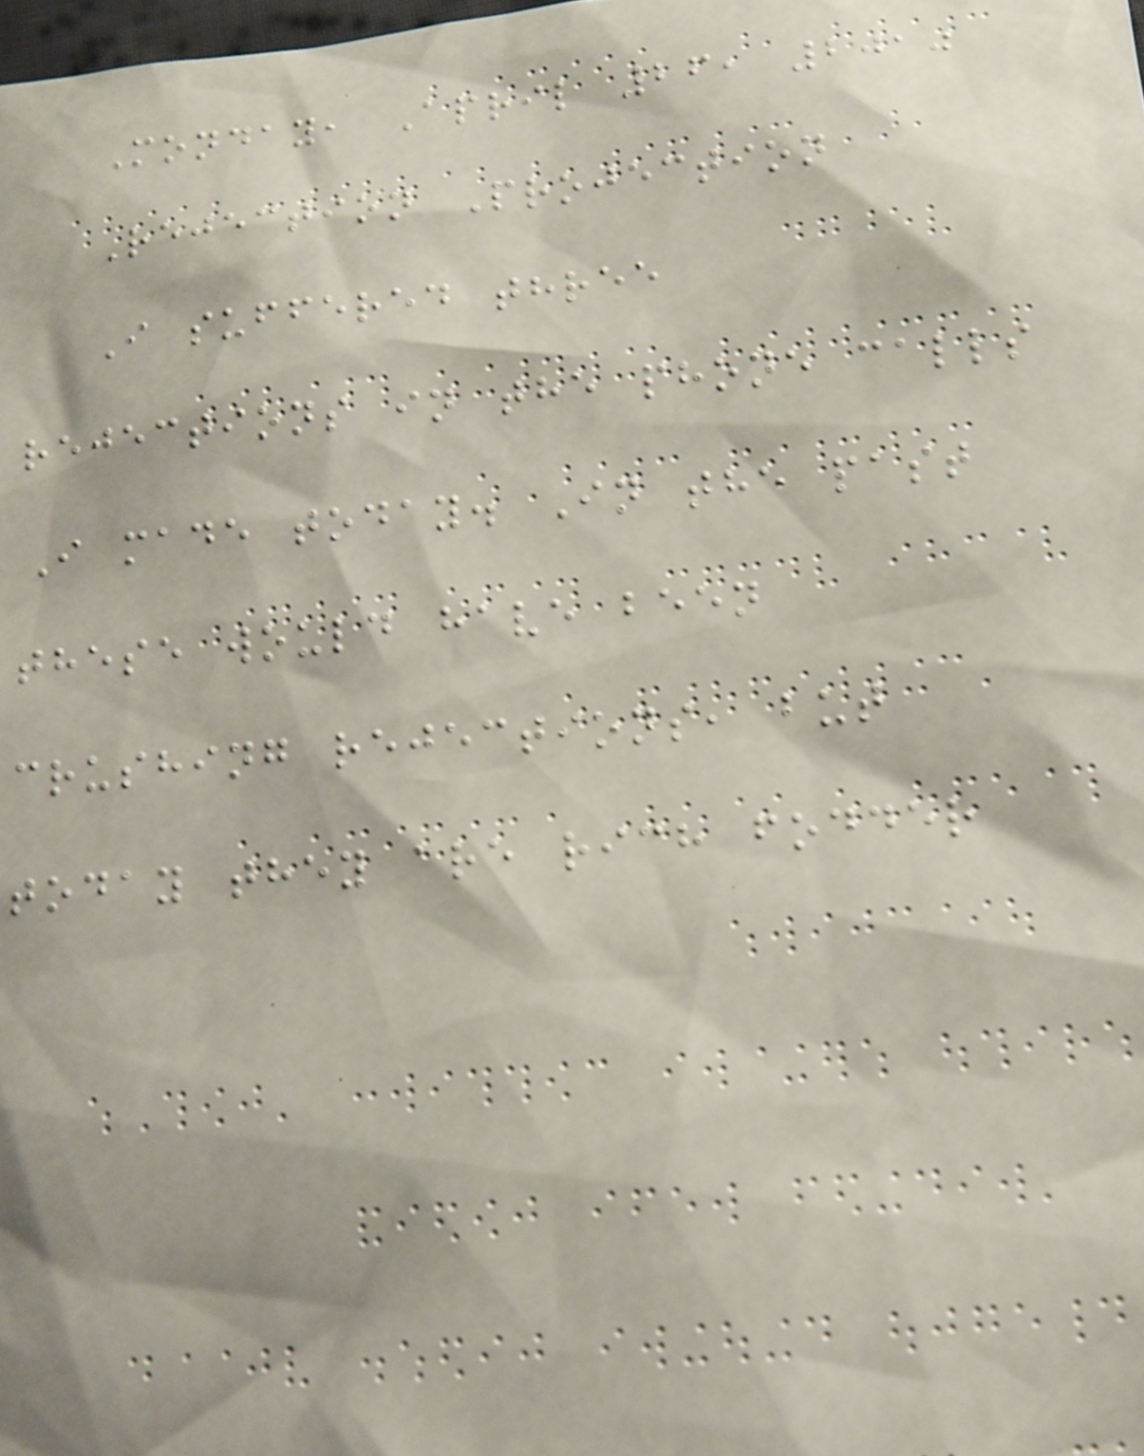Monday, April 26, 2010
Rejection Projection
I suffered three
rejections in the phone calls
I made today. In the past
these would have been
crushing rejections, but
today they are rich fodder
